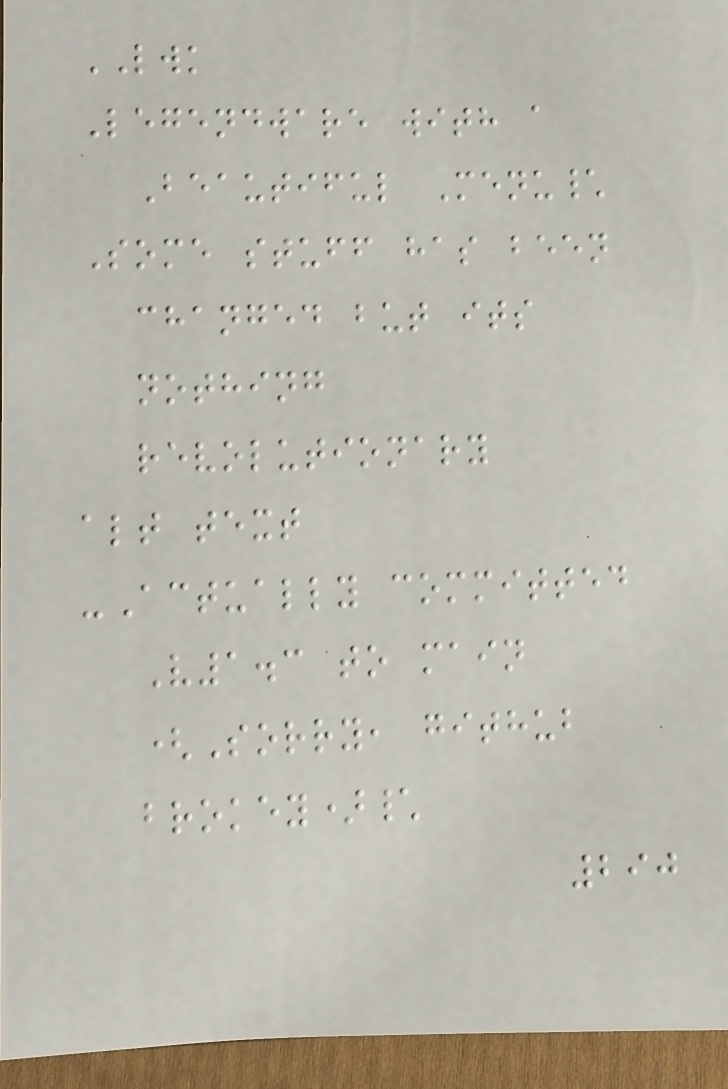LWK
Legendware with a
Beautiful Menu\
Some stuff has been
changed but its
nothing
revolutionary
alt text
-Actually committed
V1.3 to main
(Sorry, github
brokey)\
290
